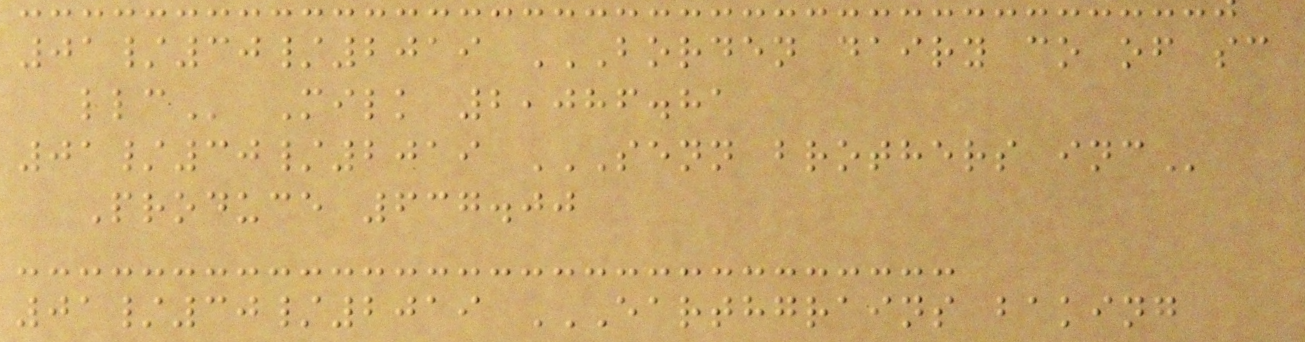01/30/2019 BORDEN DAIRY CO OF SC
LLC Milk 2,086.81
01/30/2019 SENN BROTHERS INC
Produce 637.00
01/30/2019 EARTHGRAINS BAKING
